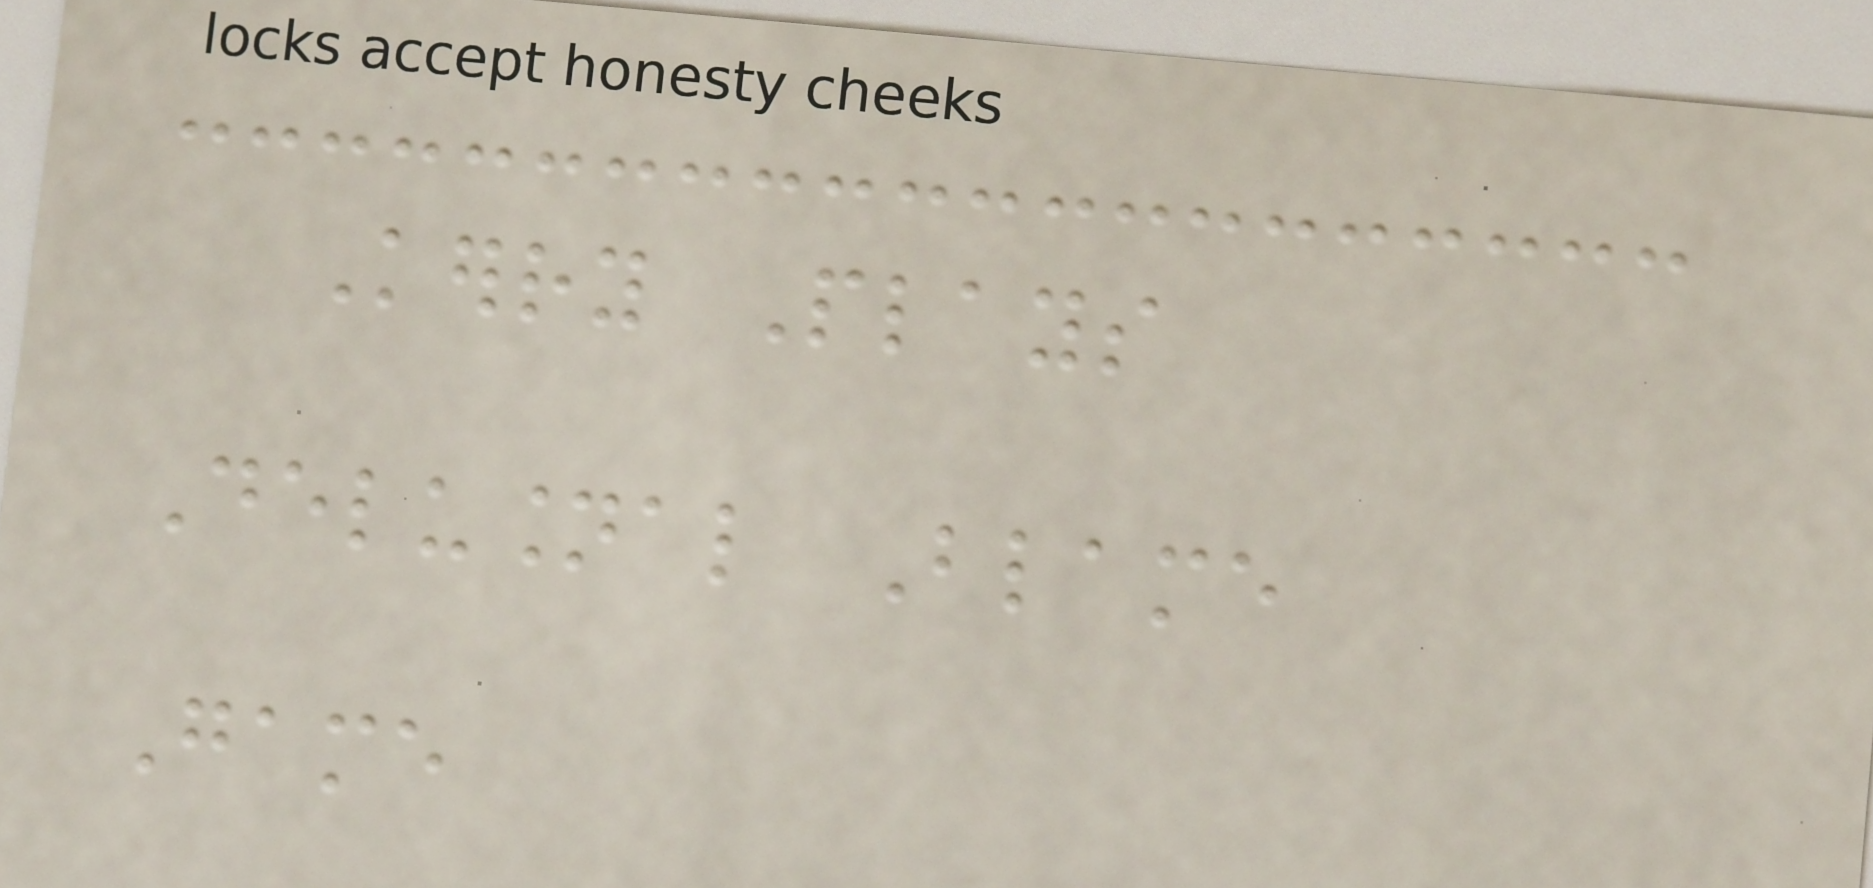Kerry Plays
Delusional Blame
Game
